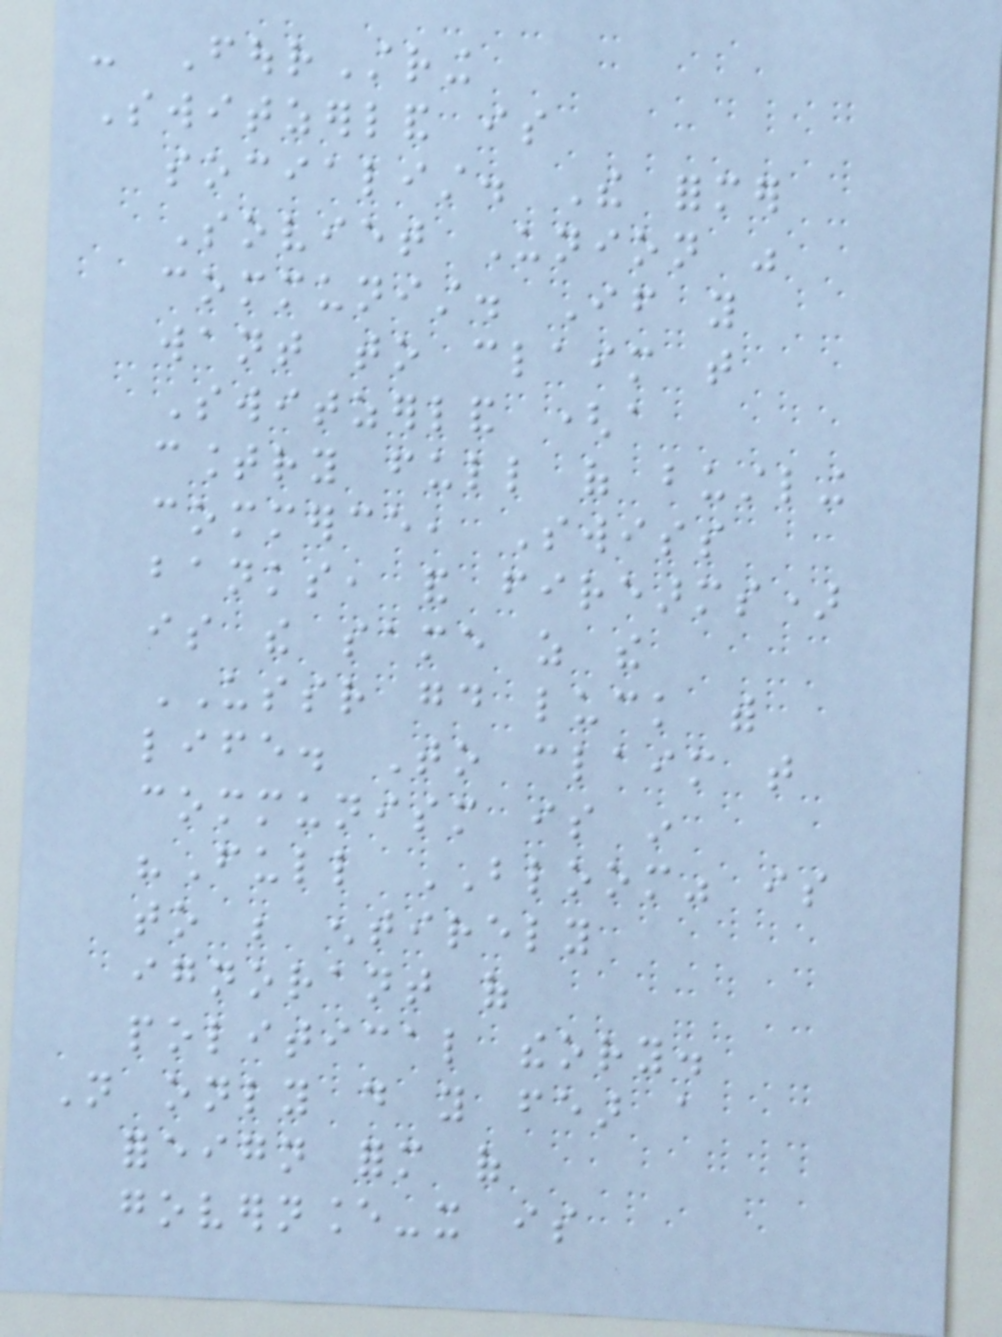- FourString
Switzerland is
socialist. The former
Soviet Union was
communist. If you
want to claim that
Switzerland (a
country full of bustling
commerce, Swiss
banks, and firearms)
is the same as the
USSR good luck with
life. To claim that
communism is in
"Full BLOOM" is
to be entirely
ignorant of
political theory.
Not only do you fear a
foreign form of
governance-it is
